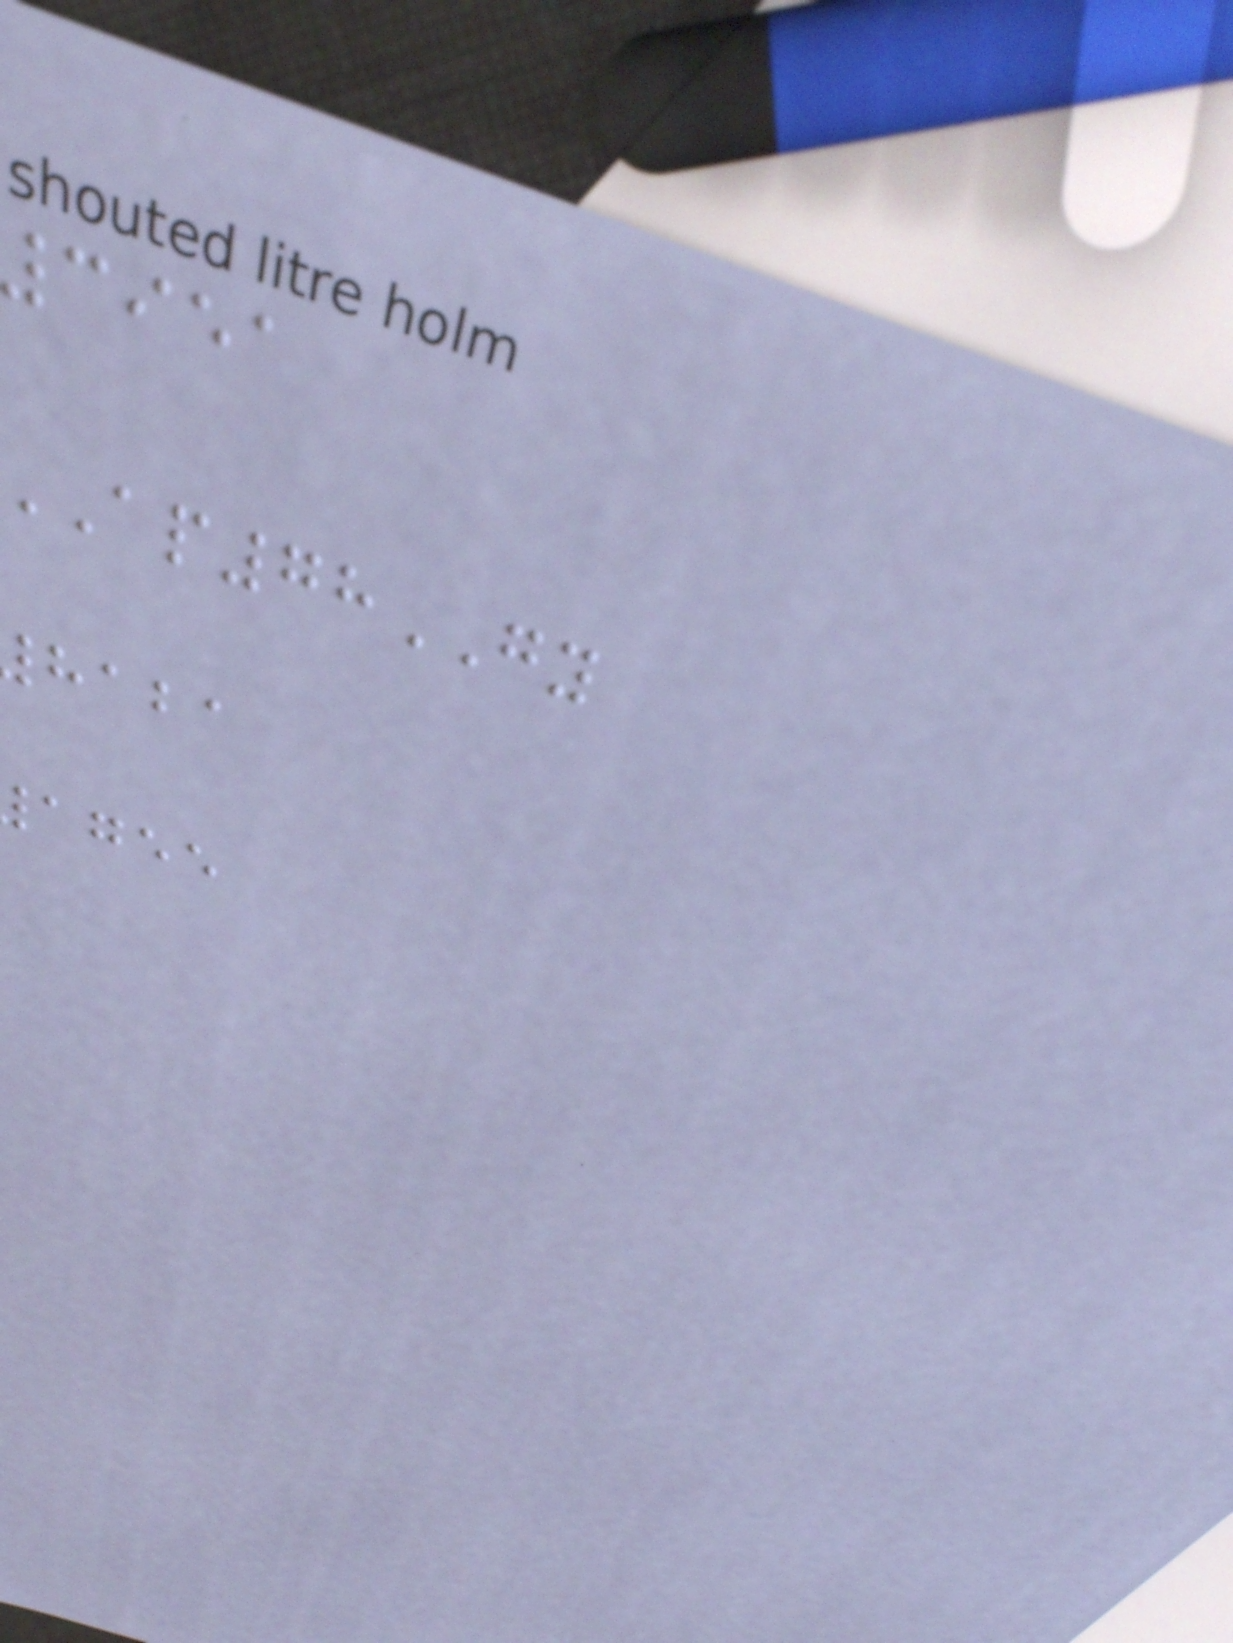ciea
78GY
haba
agee
